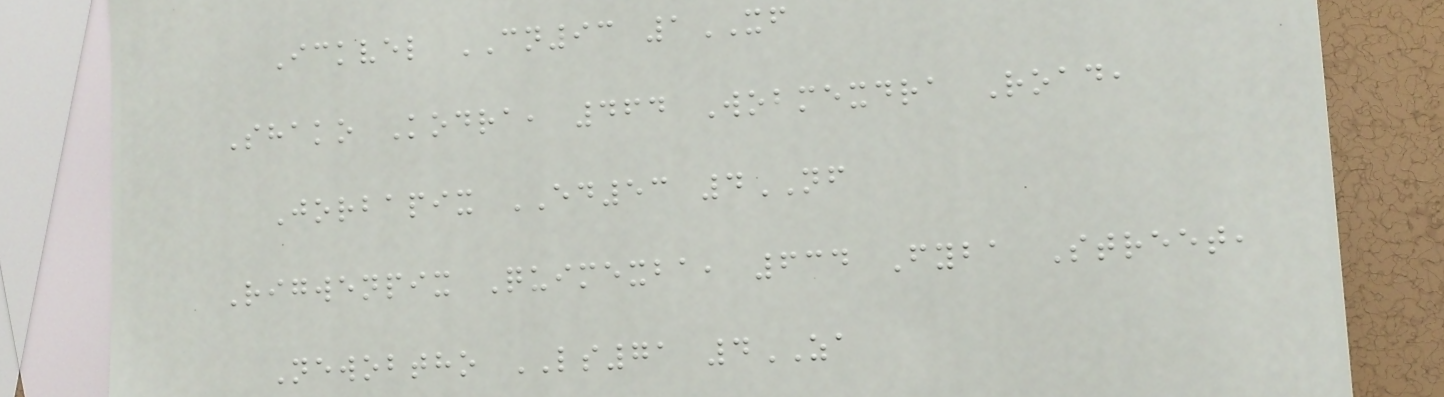Ickvel CN93 1XF
Shako Kodra, 464 Wobmexdra Road,
Jorbapix ED53 4NF
Rigwenpix Quimexba, 634 Fyba Street,
Newobtho LS71 4ZA
